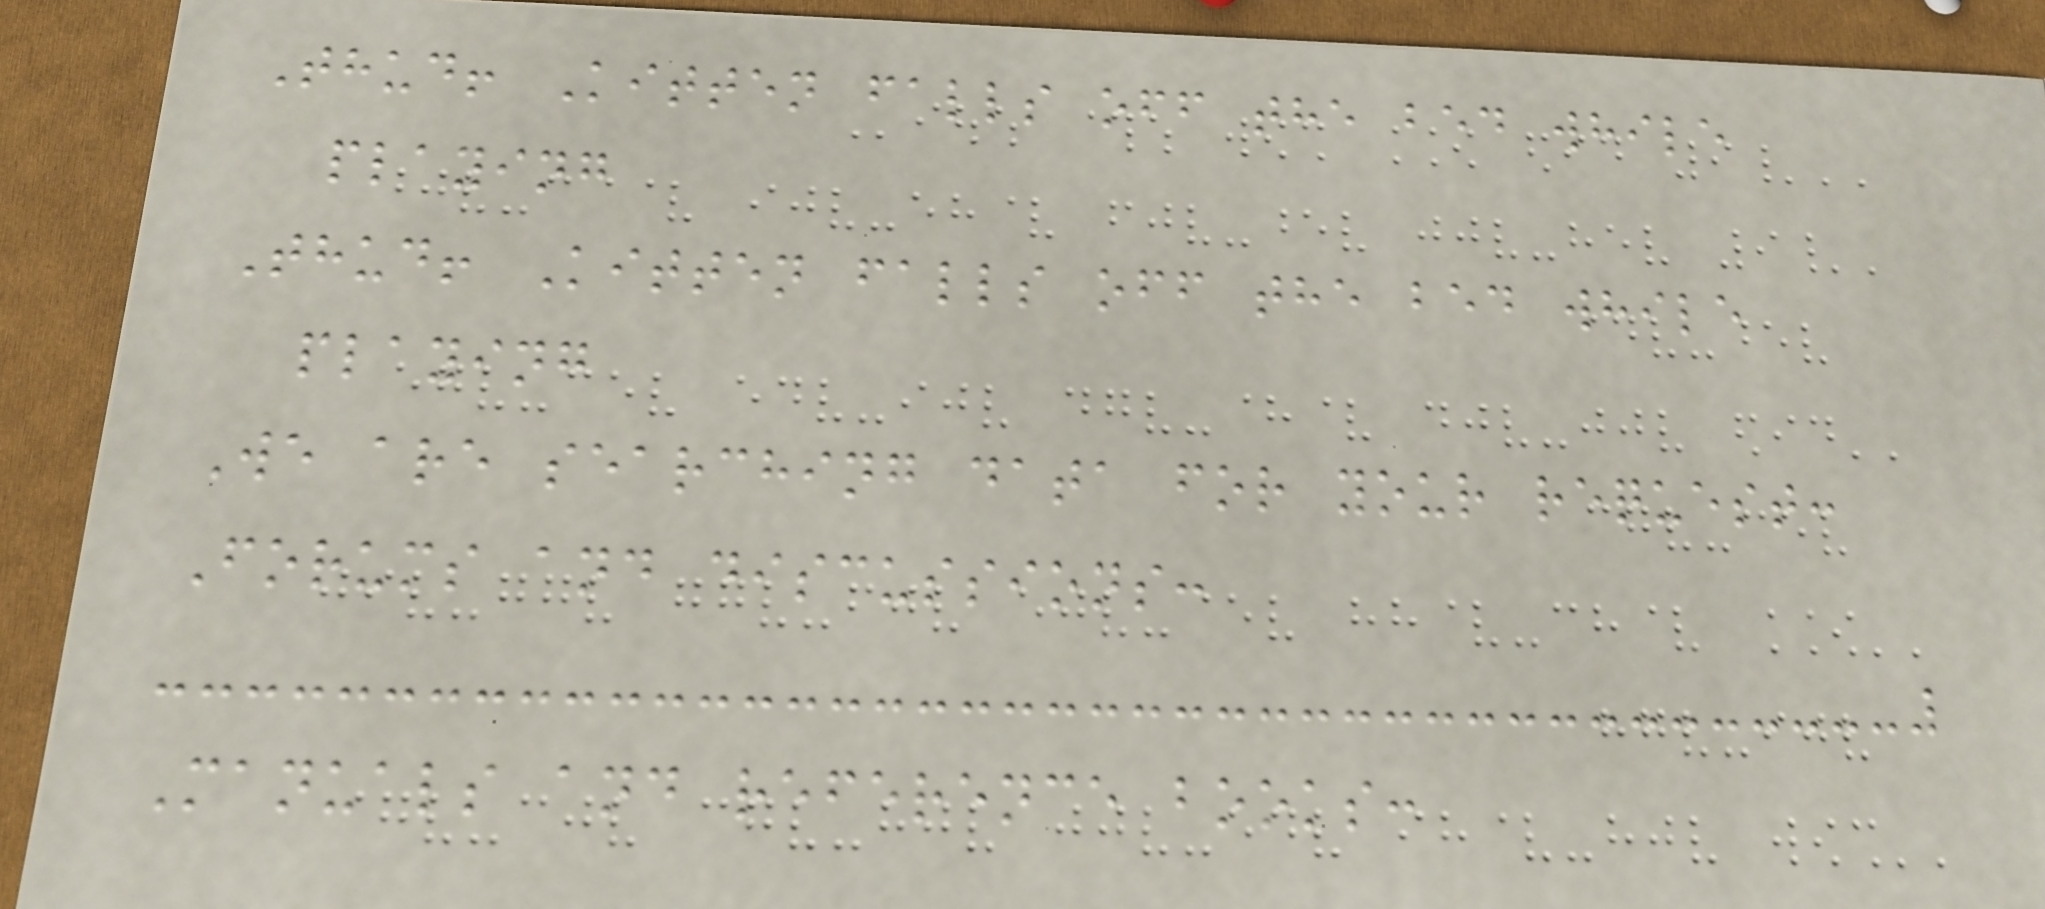Thud! Kitten falls off the bed while
playing
Thud! Kitten falls off the bed while
playing
We are searching data for your request:
Forums and discussions:
Manuals and reference books:
